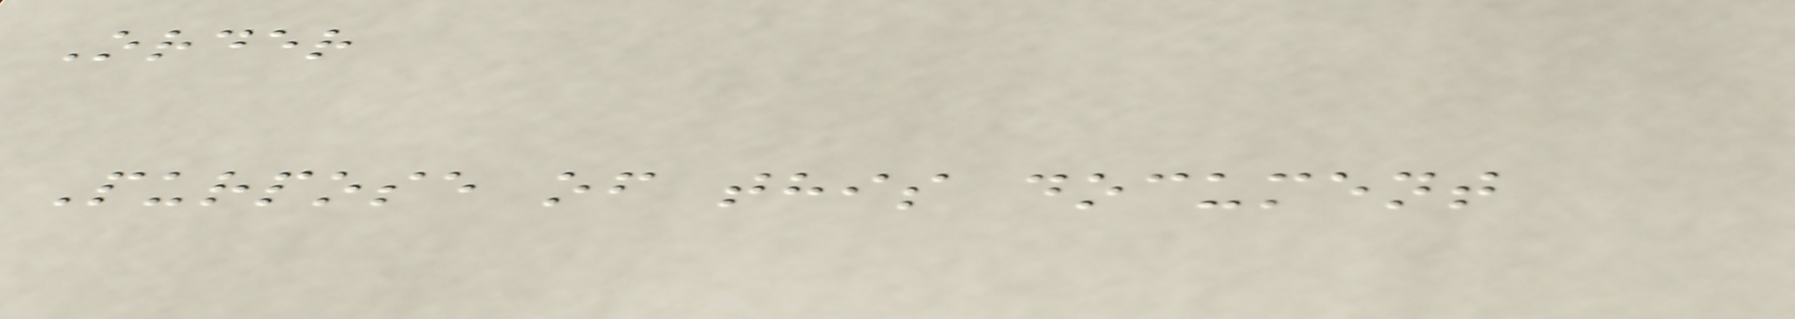Order
Purpose of this document
